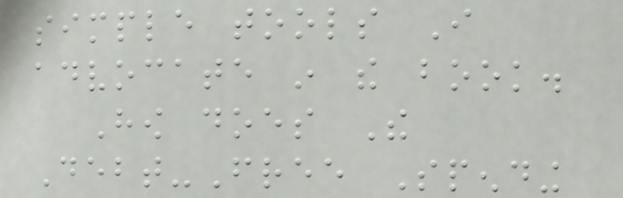simple tools I
advocate in the book.
How does The
Debt-Free Spending
